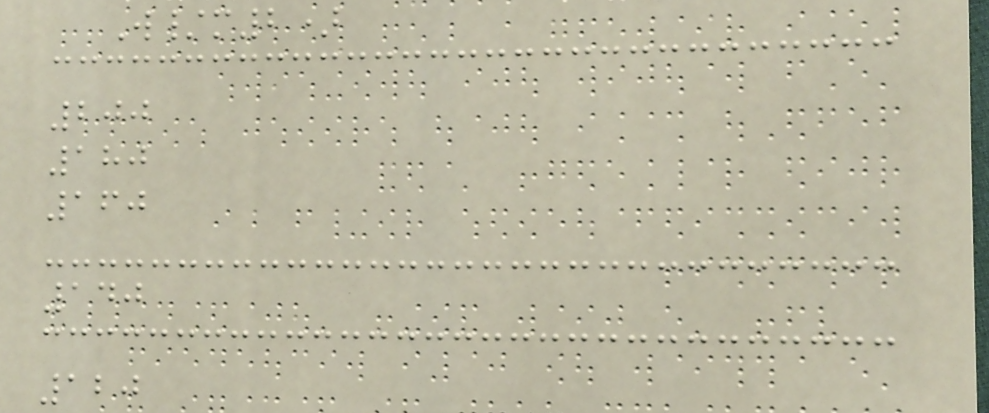W/m2)
200
180
160
140
120
